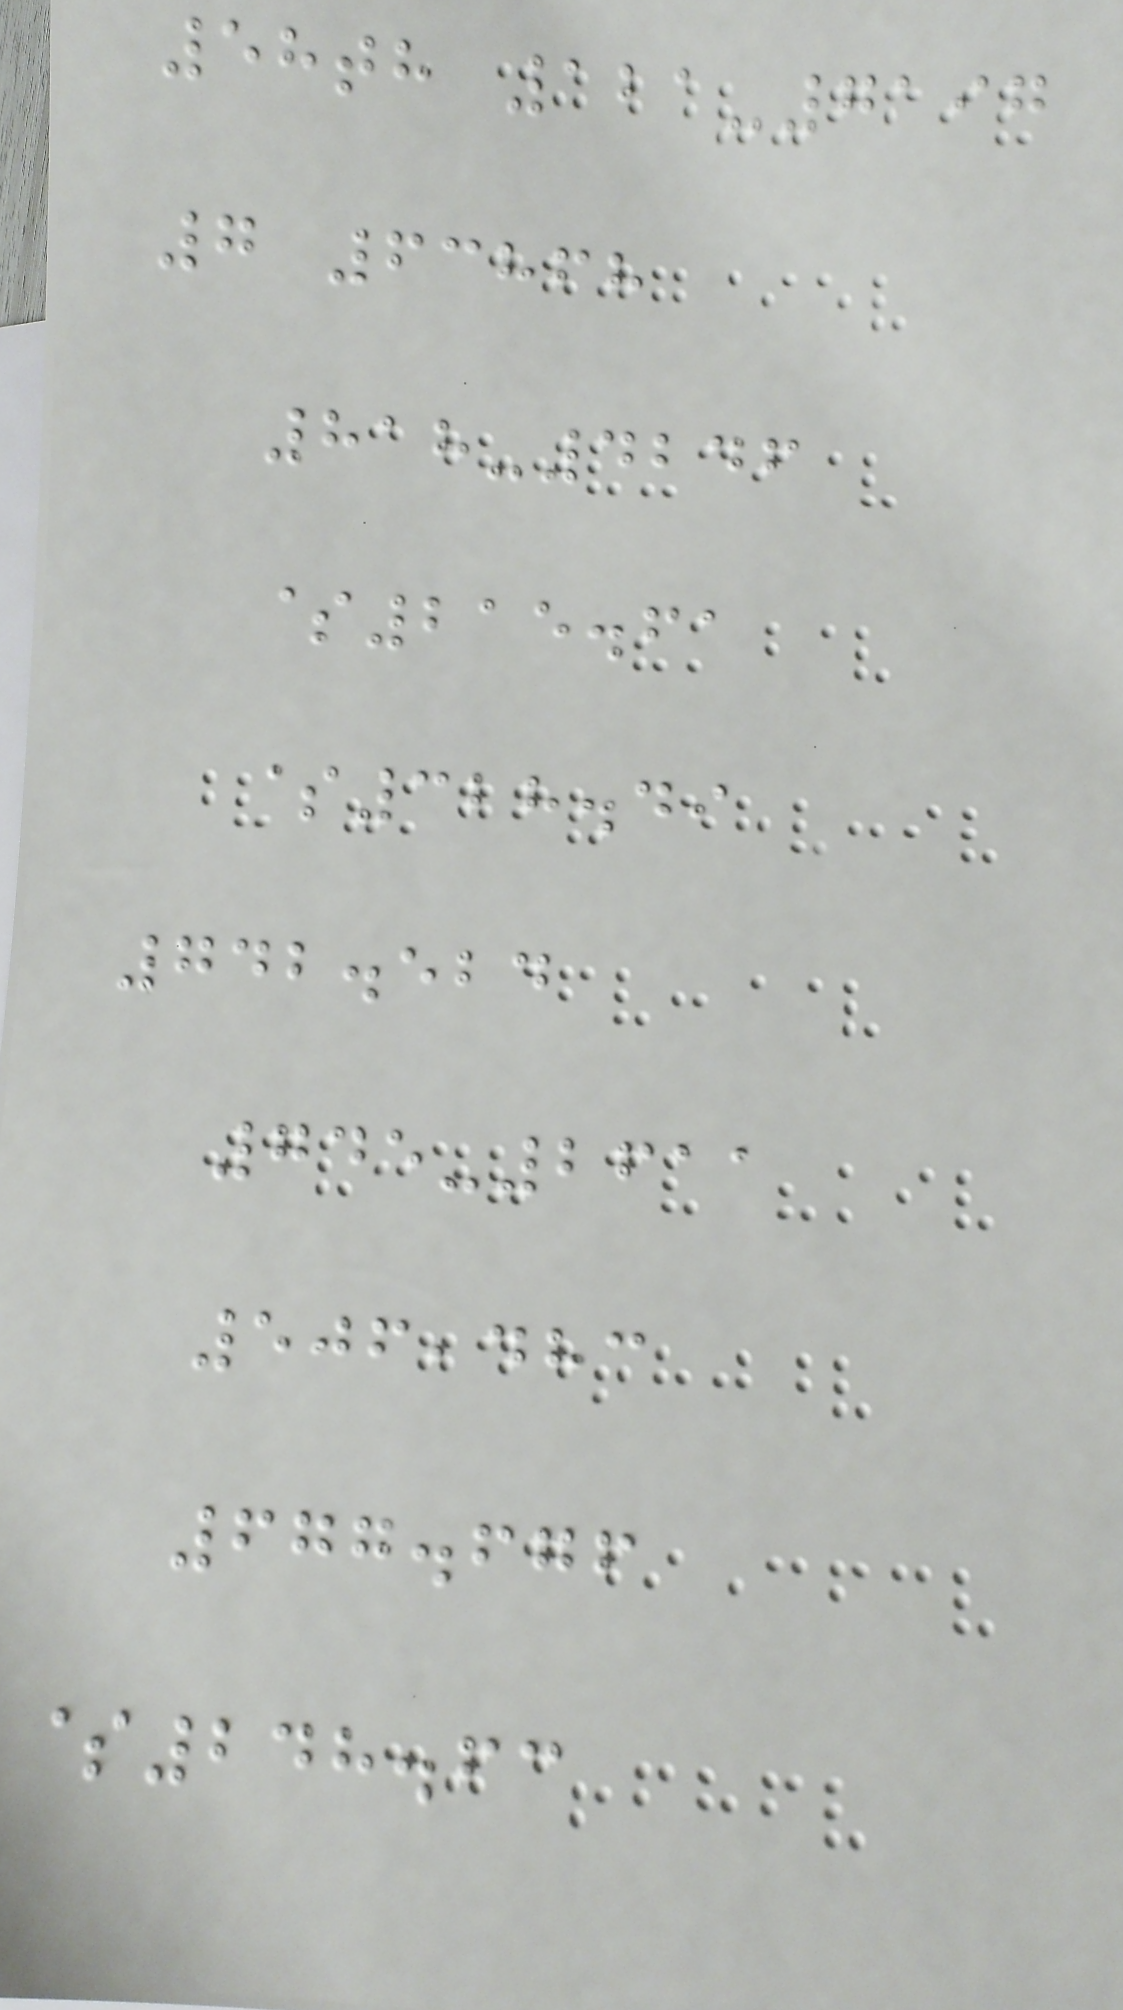58th 121-7197
7 63868
818-4246
$215.61
$328.49
742.524
745-2611
506,483
677.676
$248.63
